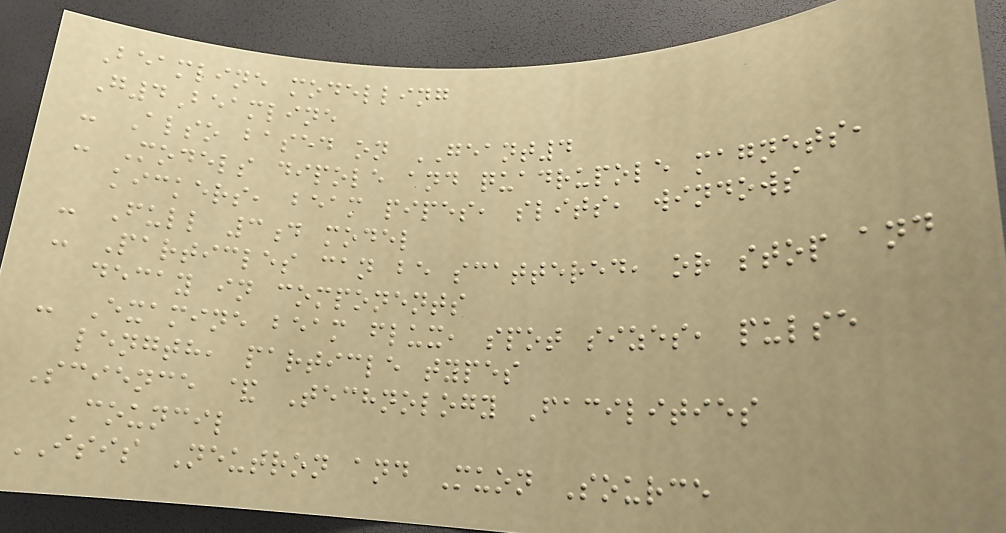Beamline modelling
G4Beamline
- Also based on GEANT4
- Models dipole and quadrupole magnets,
kickers, beam pipes, slits, windows
- Full 3d model
- Particles can be scattered, or stop and
decay in components
- Examine beam flux, spot sizes, pulse
length, particle types
Science & Technology Facilities
Council
ISIS Neutron and Muon Source
